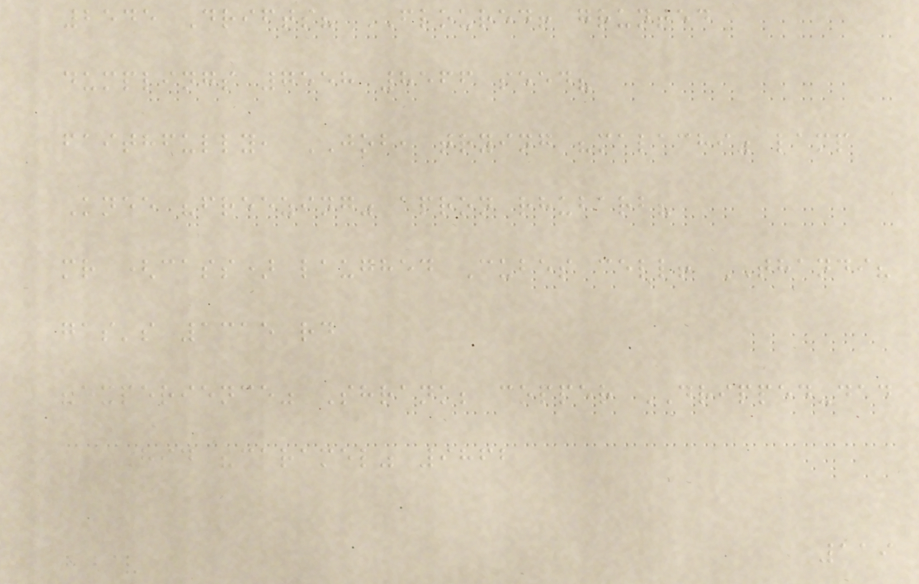2545 Drifts? FLOURED! grunted
dumplings 7558 8566 seed?
faithfully, JOB, trying "malachi" lamp
Knee "freezing" apron rhubarb?
mr (cass) laughed Cubes cell! THANDI?
gas's 1315 rd
"experience" Shrank; copper DRIPPED-dad
HID "caramel" 9862
119
